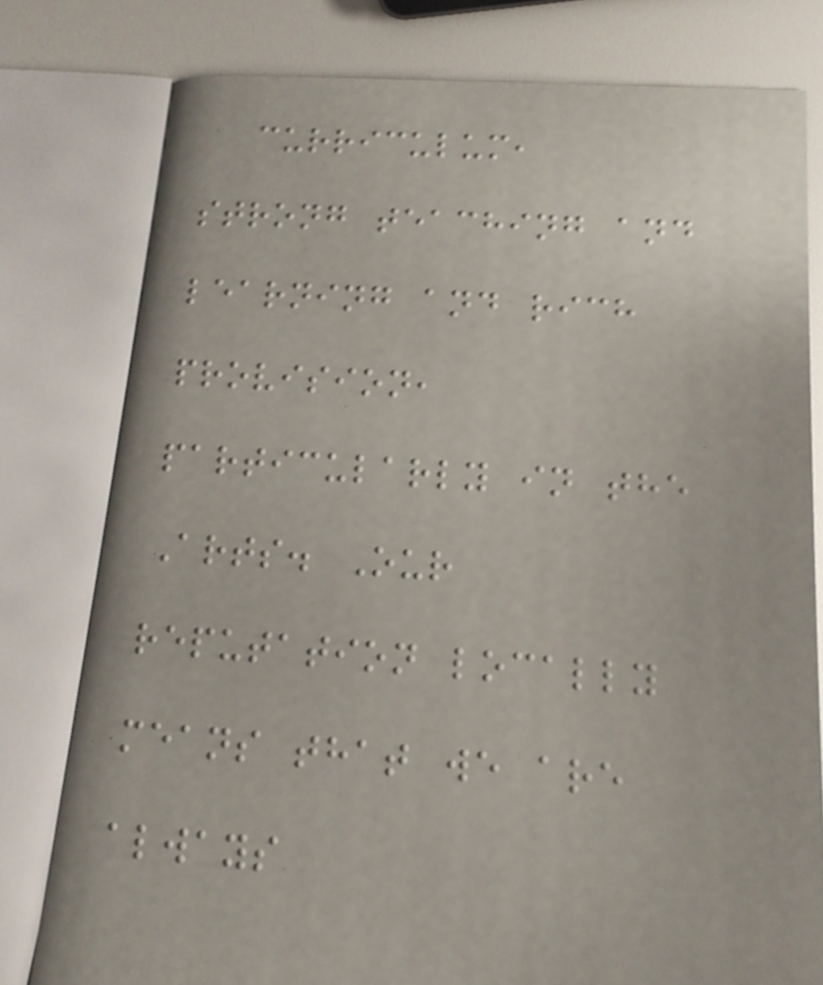curriculum,
strong teaching and
learning and rich
provision,
particularly in the
Arts. Our
reputation locally
means that we are
always
